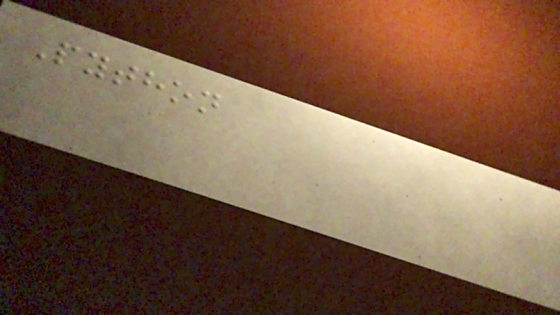Python
